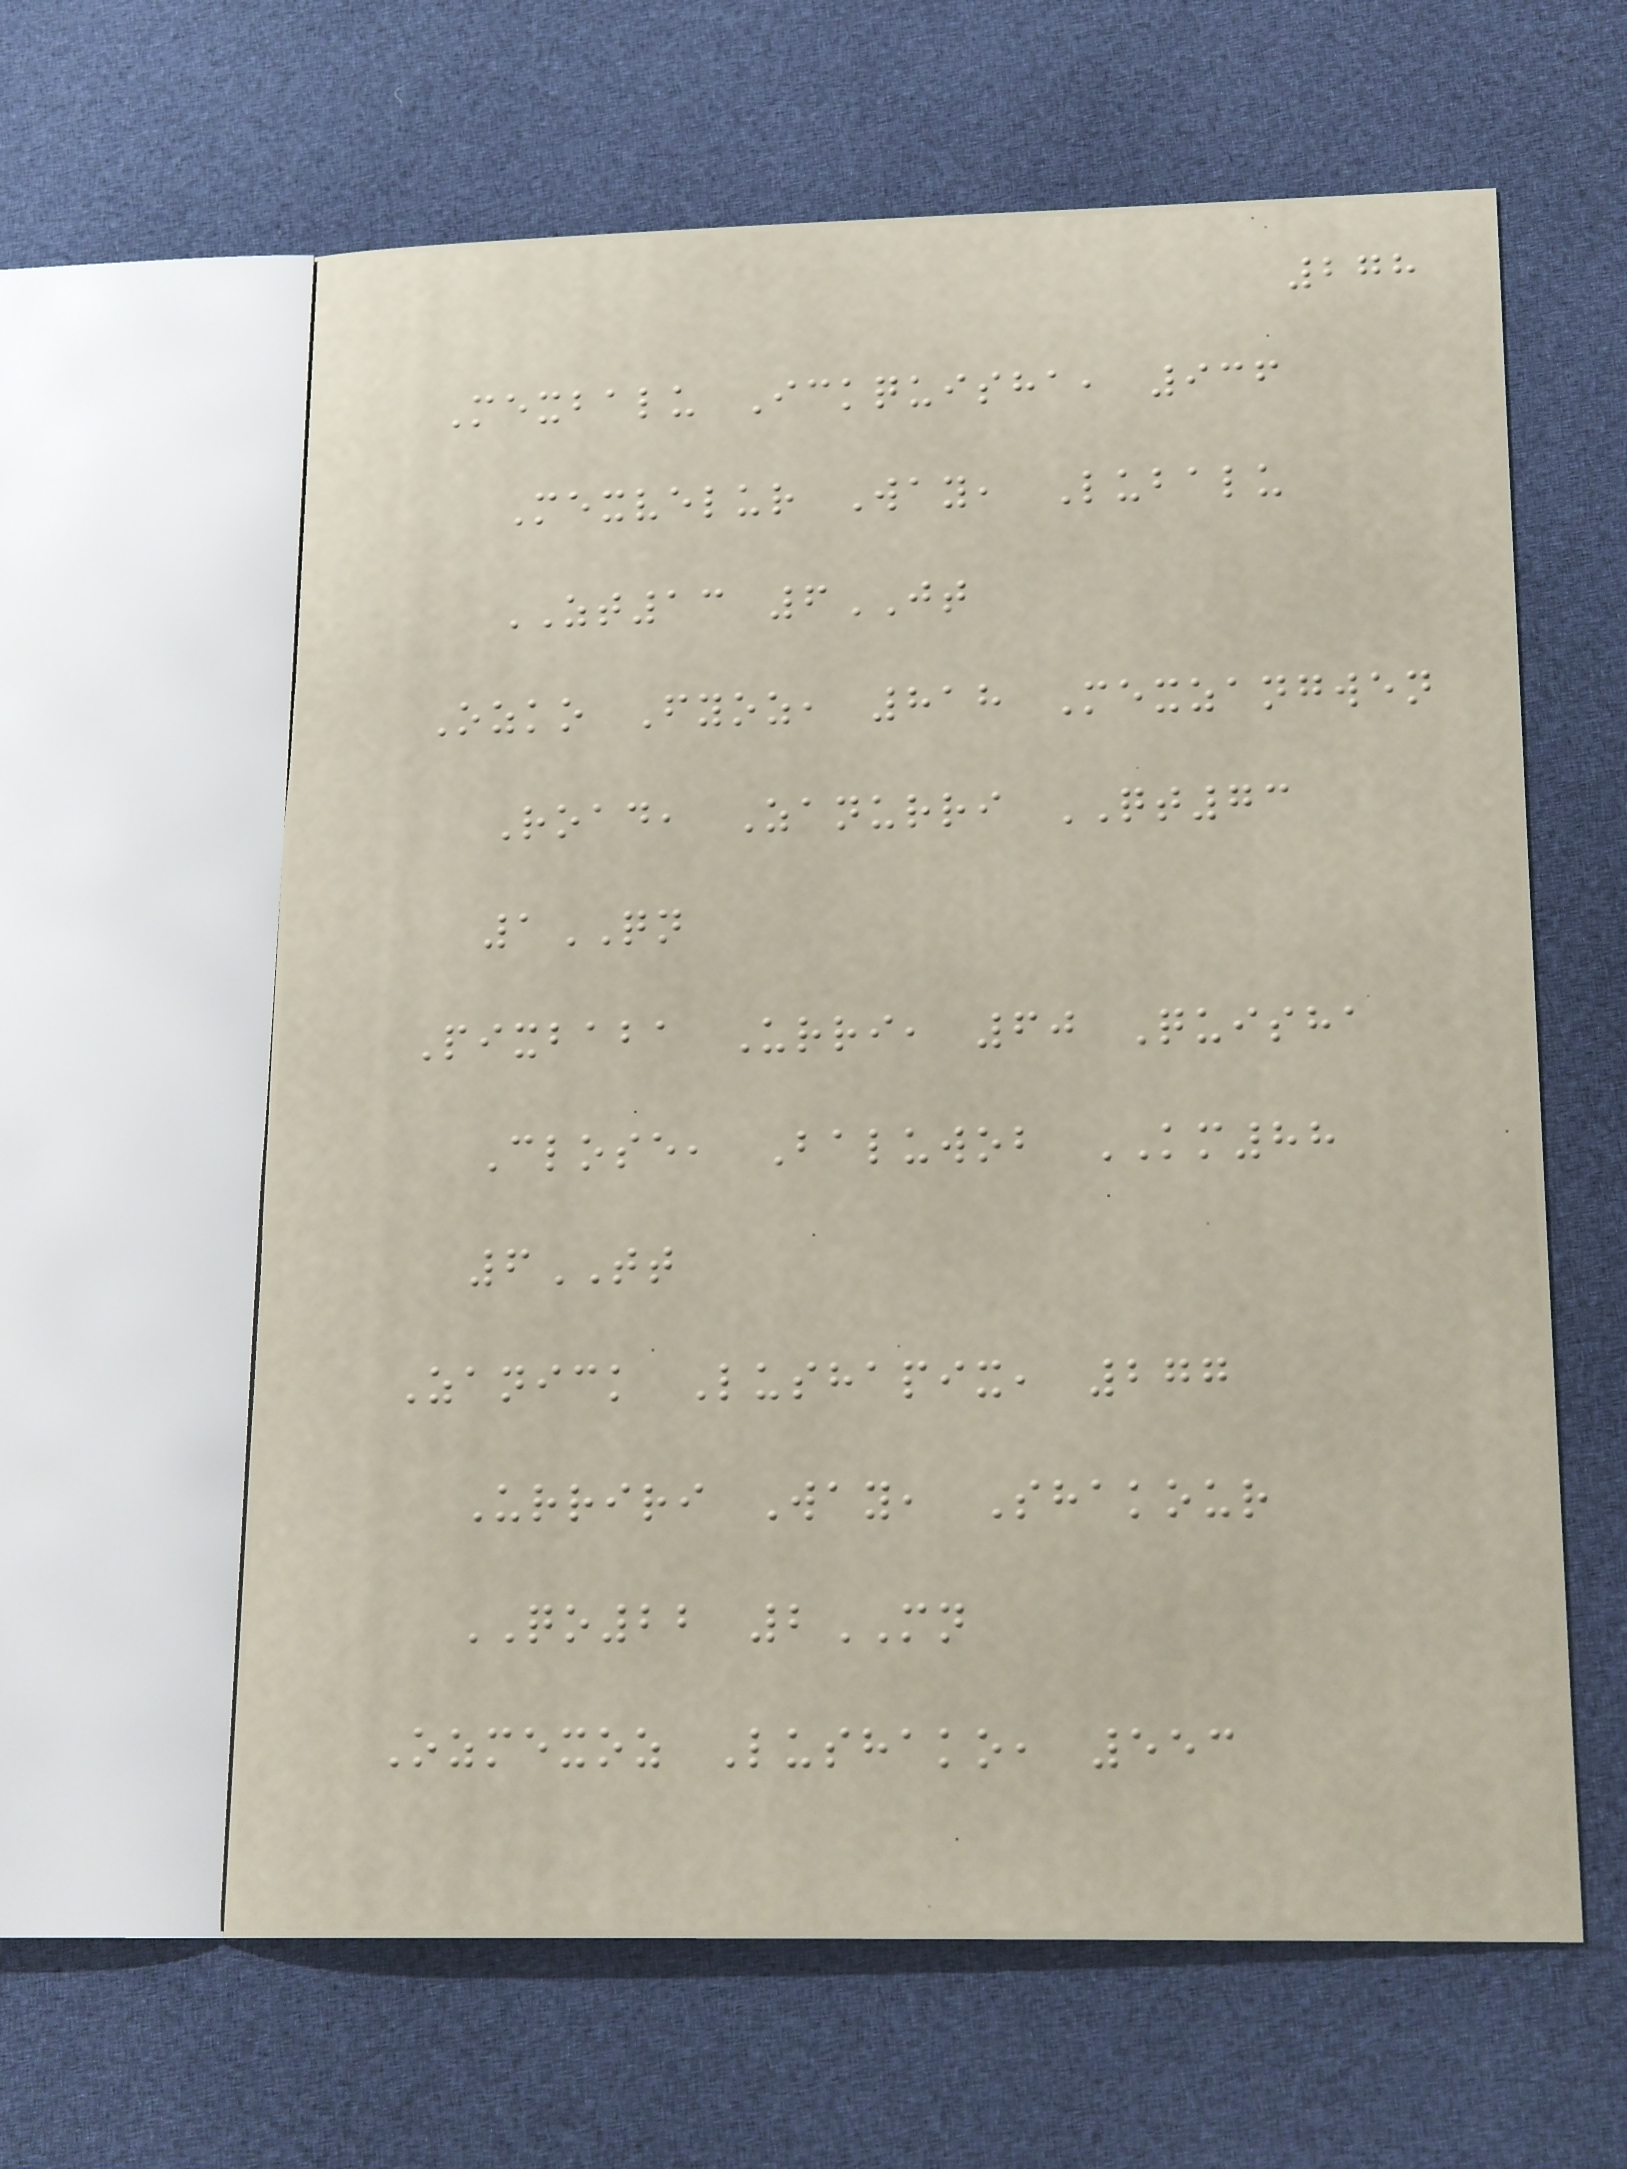278
Mexbalu Ickquisha, 936
Mexvelur Way, Lubalu
ZT13 6JT
Ozko Fyoz, 818 Mexzangwen
Road, Zanurri QT73
1QN
Pixbaba Urri, 60 Quisha
Close, Baluwob KM88
6TT
Zanick Lushapix, 277
Urriri Way, Shakour
QO22 2MN
Ozmexoz Lushako, 553
